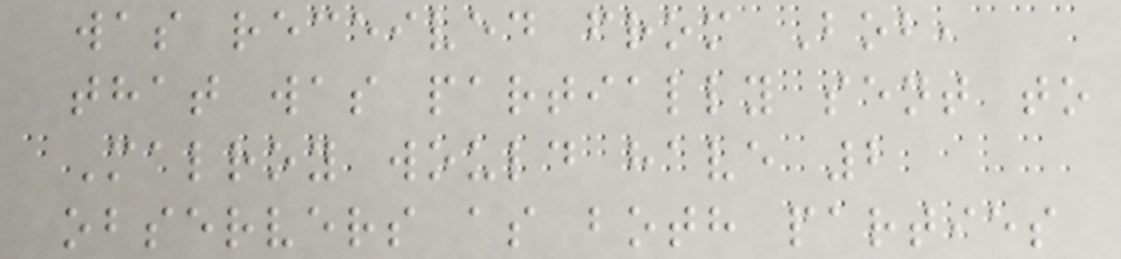was received from Bob,
that was partially sent to
Malroy would have 2
observers as both parties
